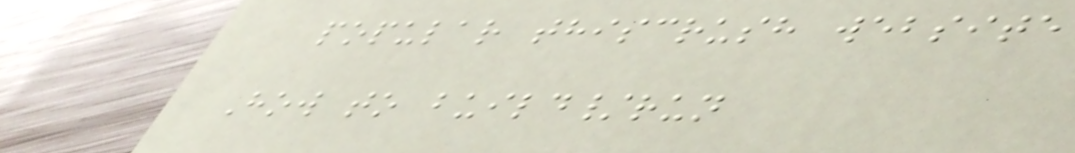popular thiscrush website
How to build/run
